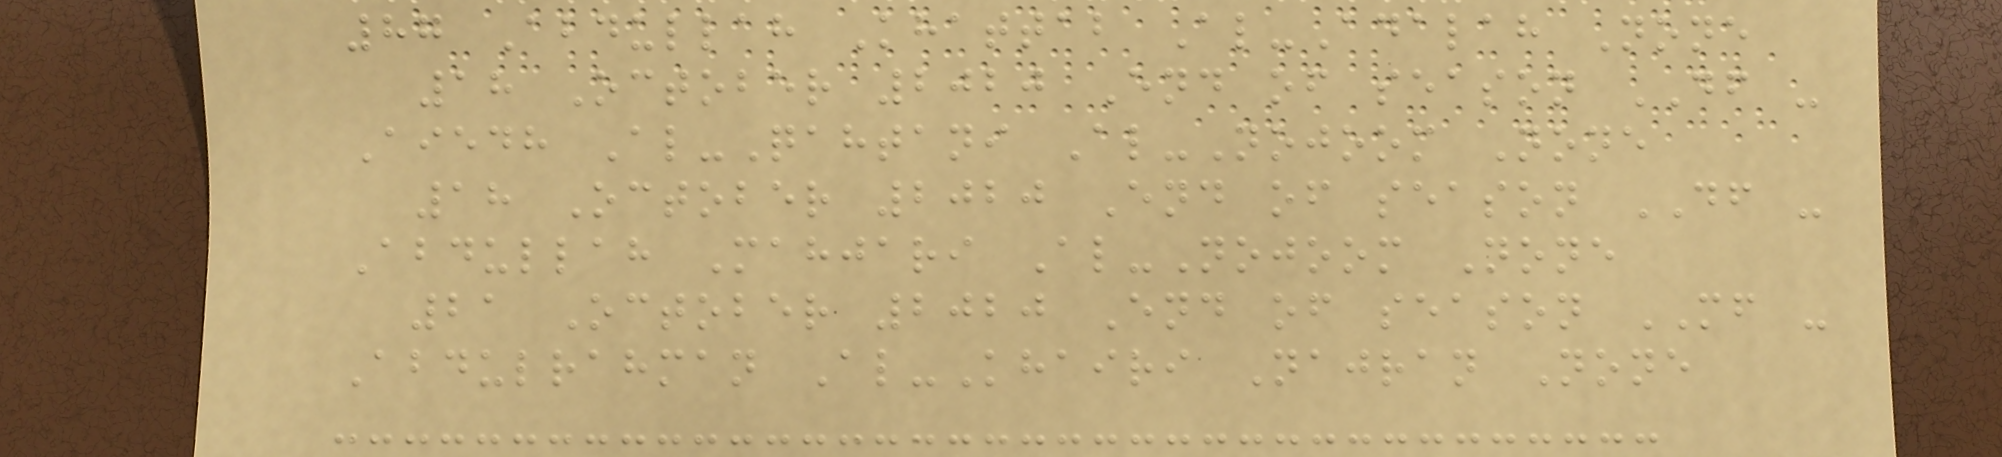87 Abdullah Khattab Al-Adalah None
18 October 2020 End of season DF -
Aiedh Al-Qahtani Al-Nojoom None
18 October 2020 End of season DF -
Abdullah Mahjari Al-Nojoom None
21 October 2020 End of season MF -
Abdulrahman Al-Khairi Najran None
